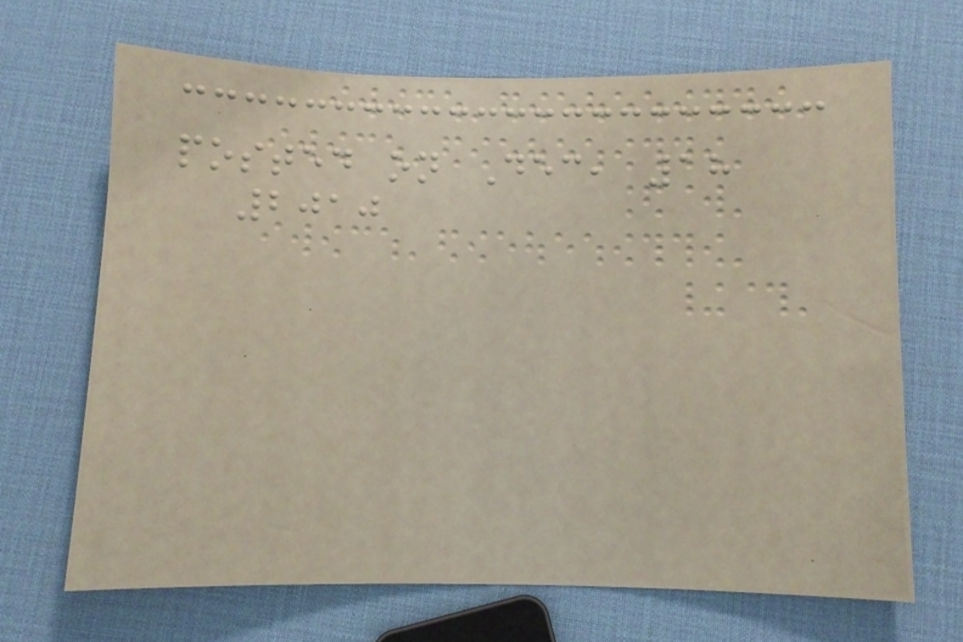posted on Dec, 18
2010
